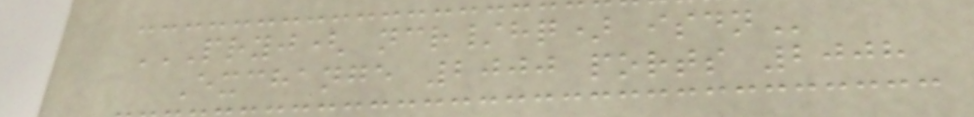PRYJ( NCR/HQ) ISDN
Exchange 2000 ports 2008
